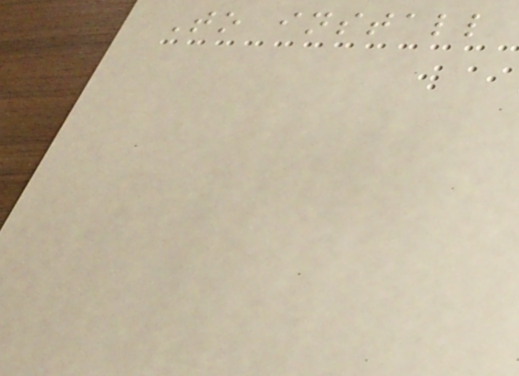To install
